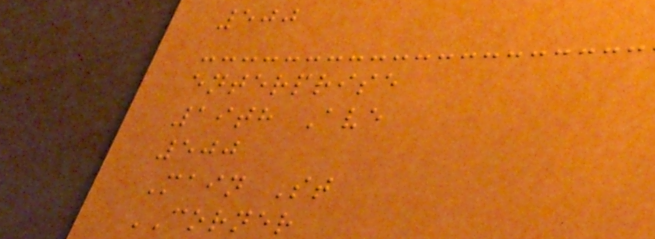500
enterprise
19th Ave
500
Main St
CORNER
